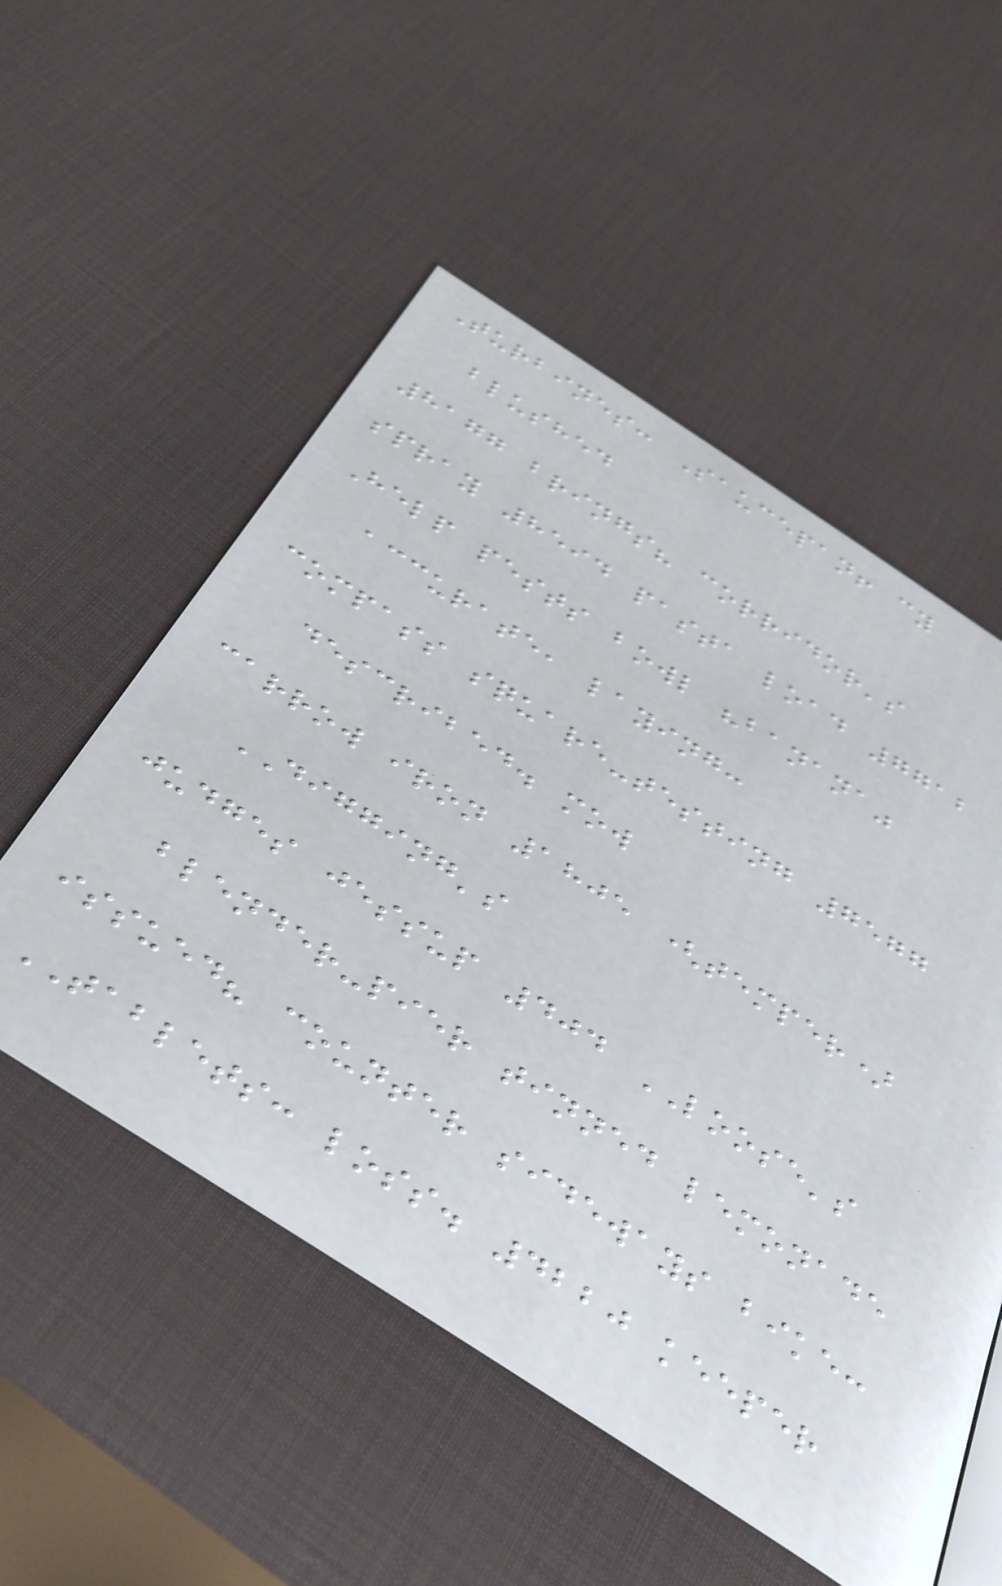Turbines: Saucepan! cy
blushed
8177 brings? corridor's
spray 8594 pasta load 7712
Help pests bowl "banana"
accurate, laying:
compass square-testing 7577
described. mow
carrow iron 1805 (temper)
DIGGING's
judges jessup 404 LOOSE's
blender-pier tinned lemonade
issued? counter sideways bike:
TABLETS: loss. 4220 keeper
